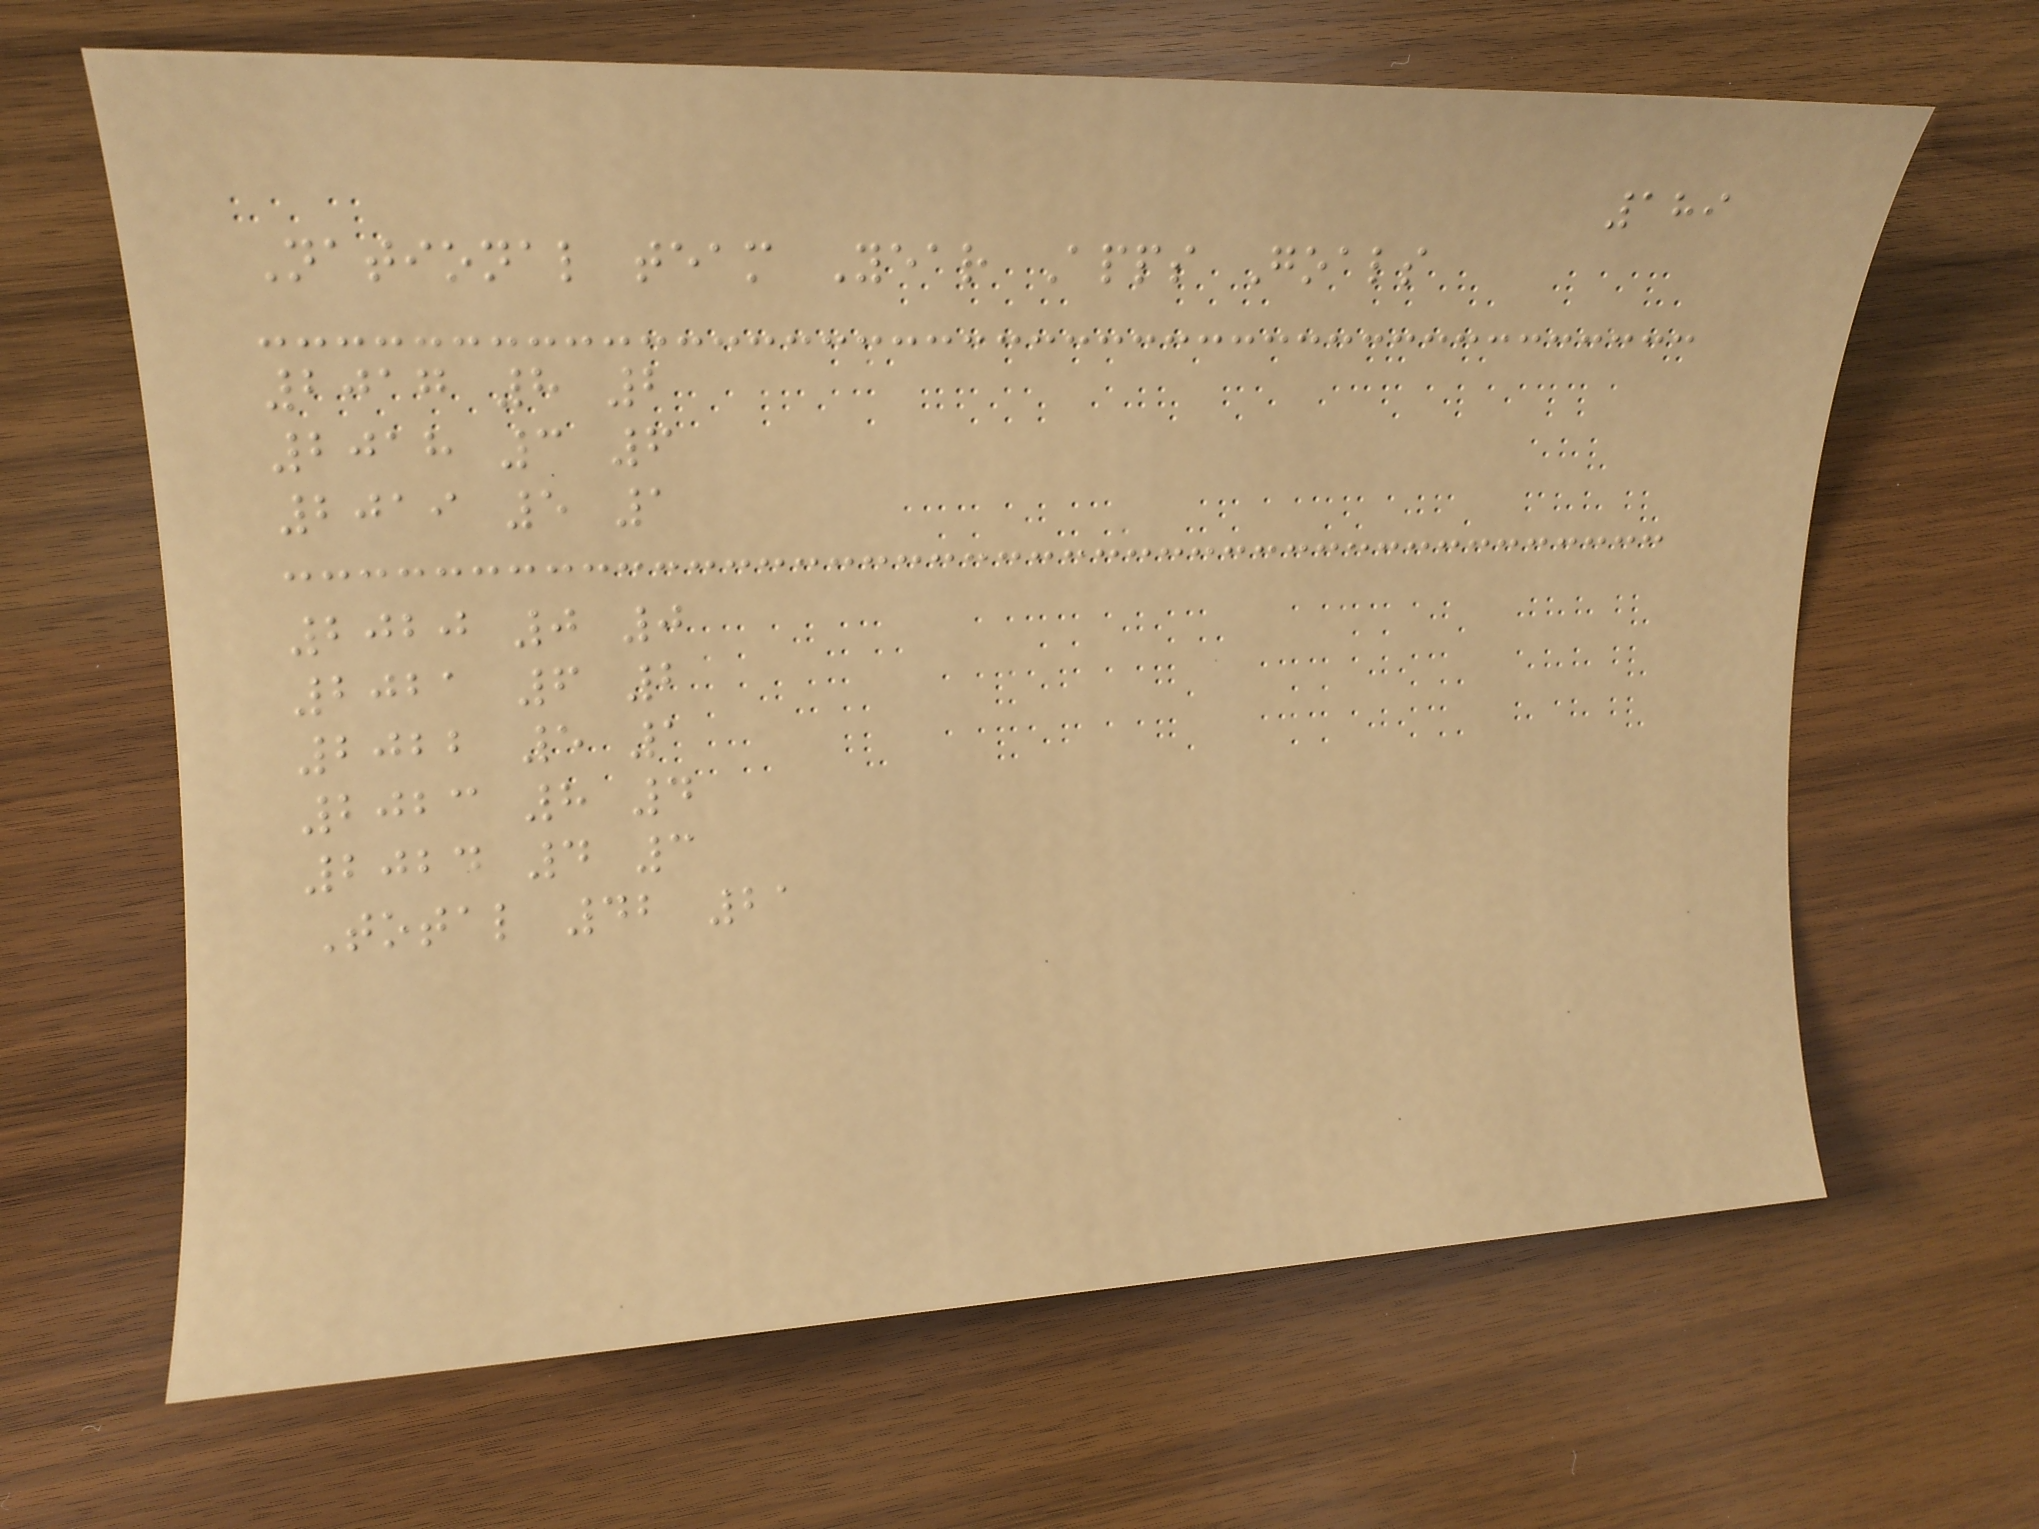189
National team Year Apps Goals
2017 8 2
2018 3 6
2019 5 1
2020 0 0
2021 6 2
2022 5 1
2023 8 4
2024 4 3
Total 42 21
